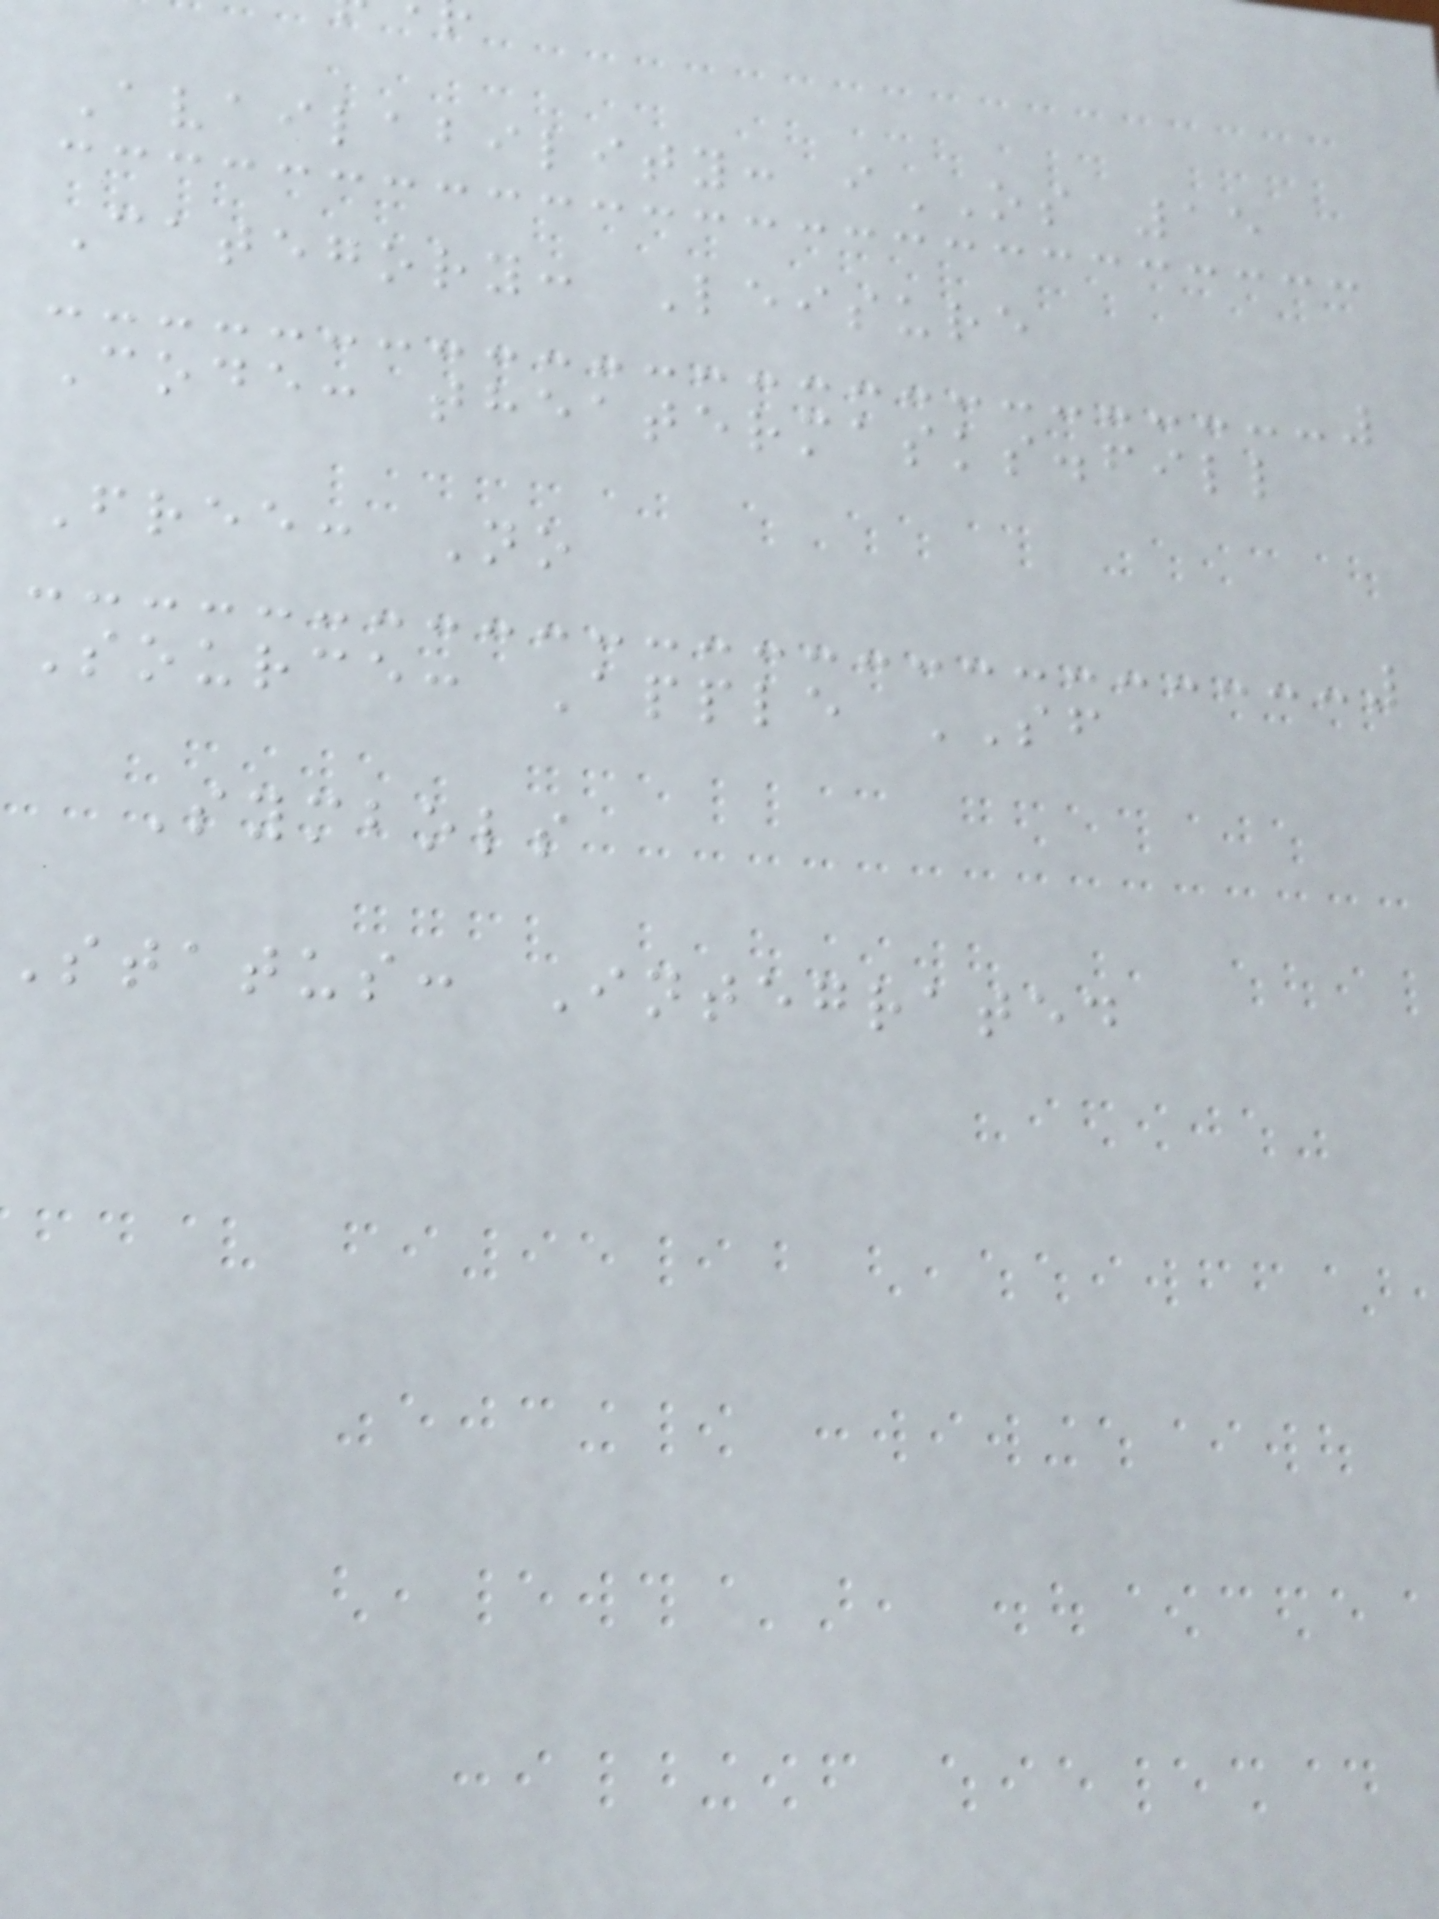Availability: iOS 15
Category: Leisure
Code: theatermasks.fill
Free: No
Source: Apple SF
Symbols
status: Integrated
